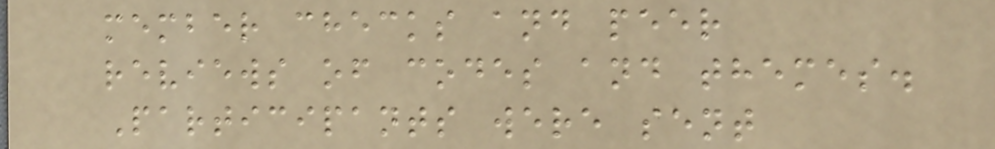member checks and peer
reviews of codes and themes.
Participants were sent
